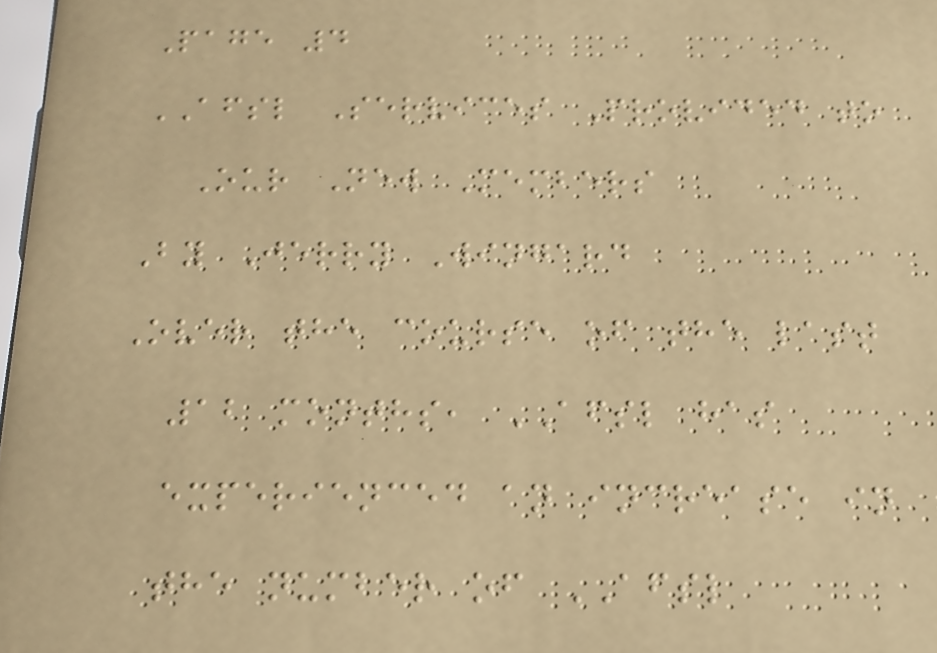Page 4
AFSL Services Provided to
Our New Members
By Jerry Wingard
Over the course of the last
12 months, AFSL has
experienced an increase in
the number of AFSL
